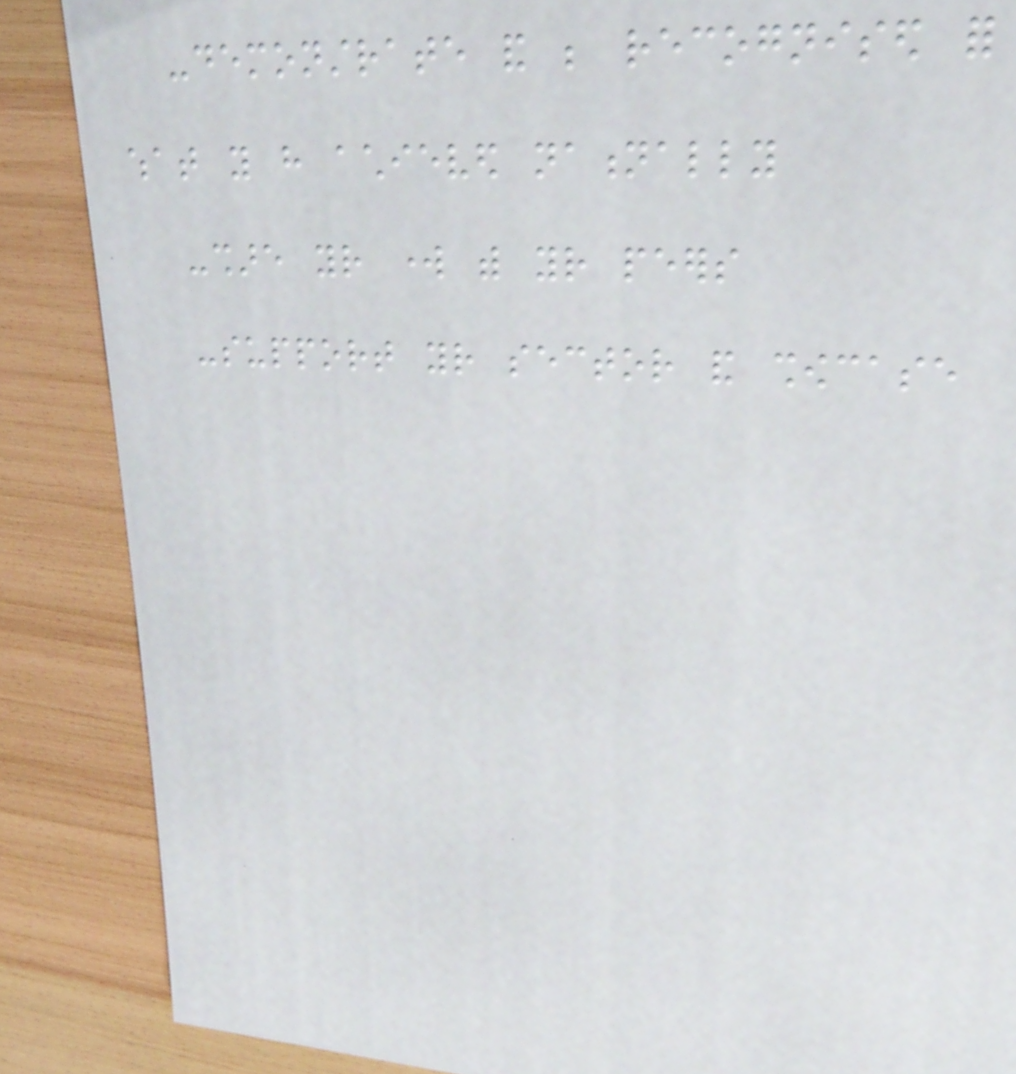-demonstrate and be recognised for
what you have achieved nationally
-share your work with your peers
-support your sector and showcase
